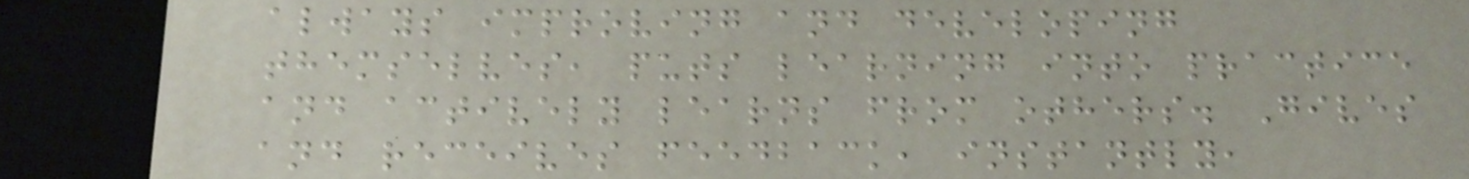always improving and developing
themselves, puts learning into practice
and actively learns from others. Gives
and receives feedback, instantly,
